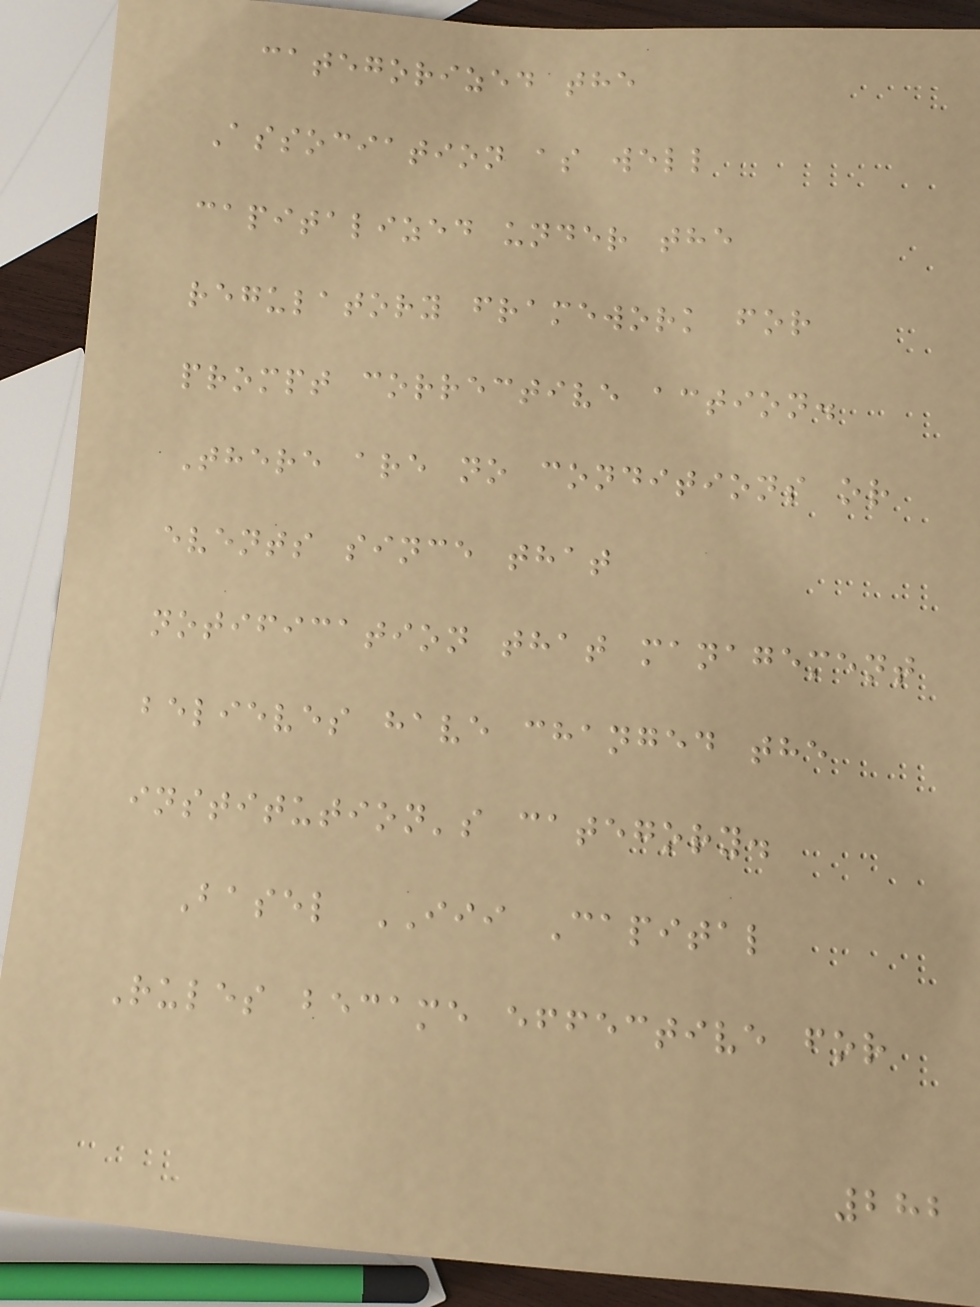categorized the
Association as well
capitalized under the
regulatory framework for
prompt corrective action.
There are no conditions or
events since that
notification that management
believes have changed the
institution's category.
Basel III Capital
Rules became effective for
282
